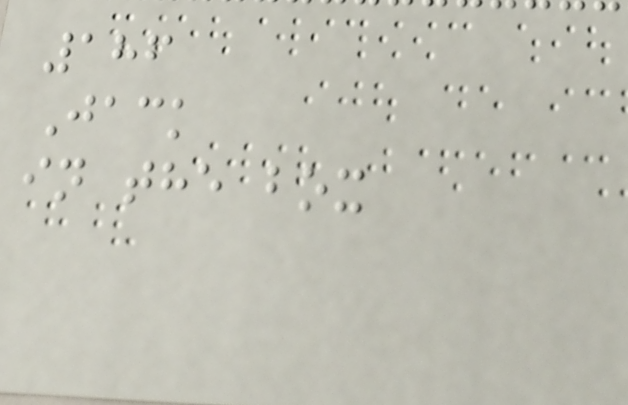186
Jack
in the box
